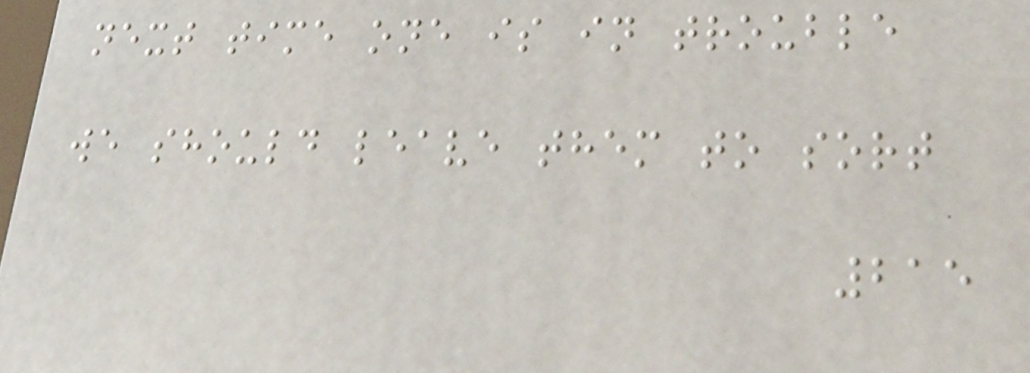next time one is in trouble
we should leave them to sort
215
